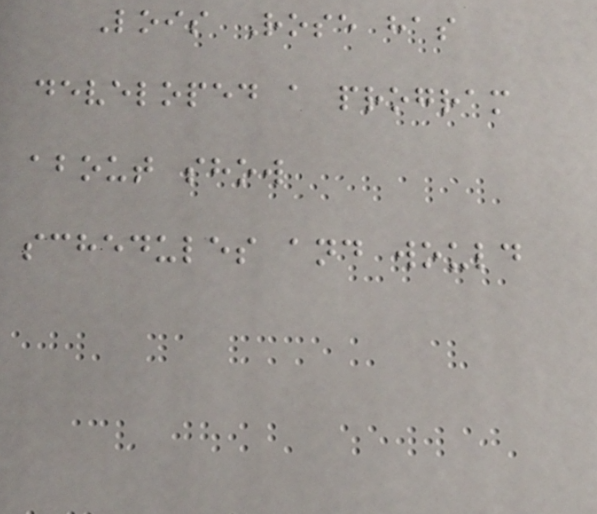Lois Rose has
developed a program
about show
schedules and would
